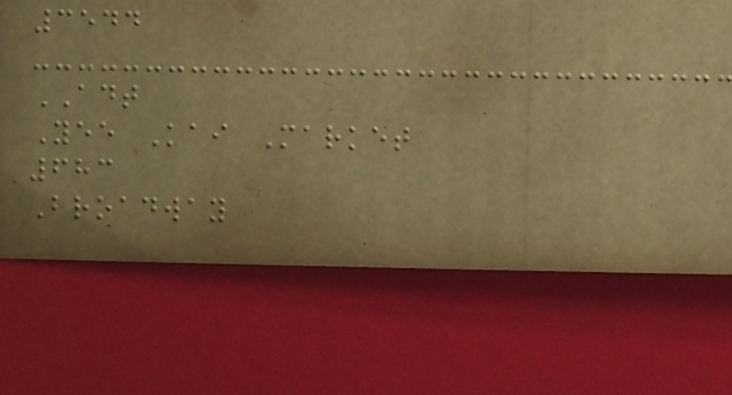3544
ADT
Yee Kai Market
683
Broadway
